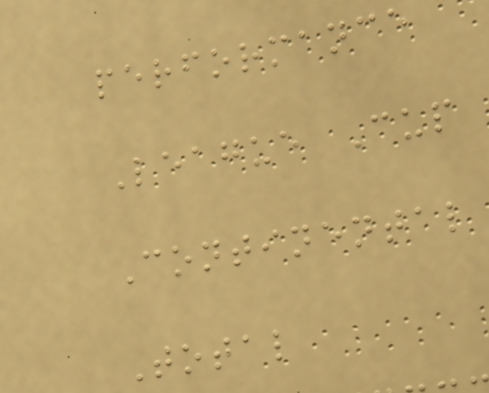performance
League Cup
Continental
Total
